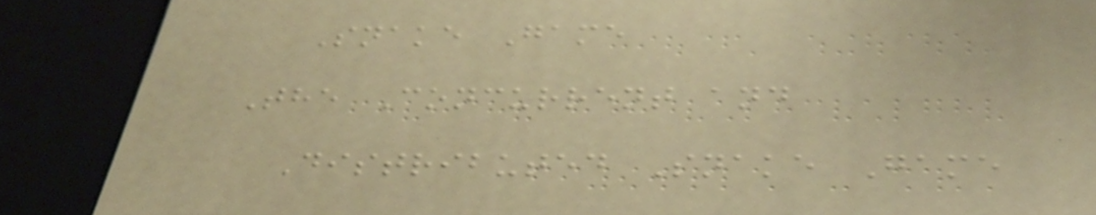Snake Game
The Concurrent and
Distributed Snake Game
